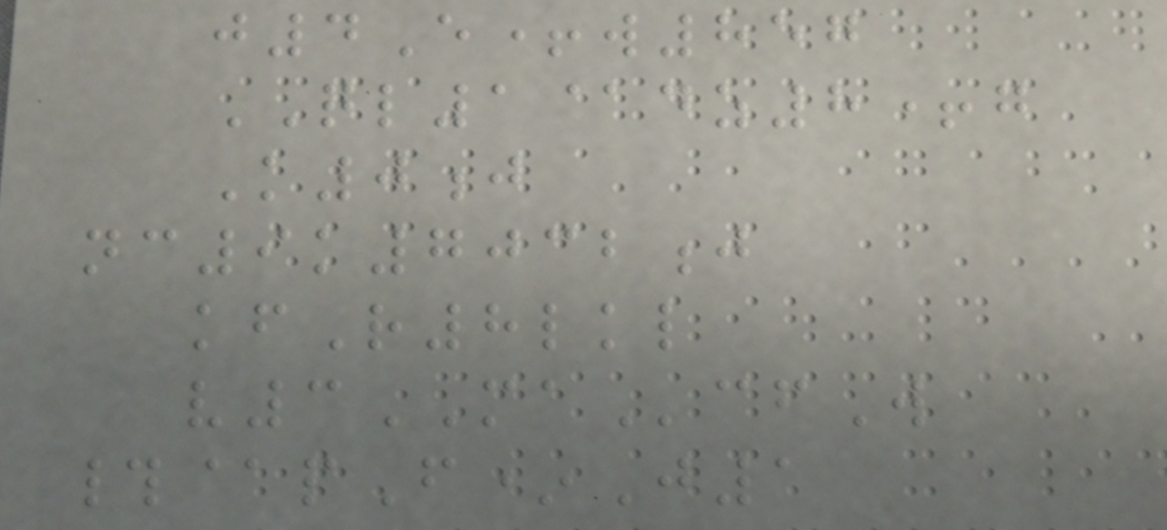j4E+w857
QL1@dz8+g
K0j
nc9k7032j
kfR8lkl
v3MAcfW
#@pF*J1
